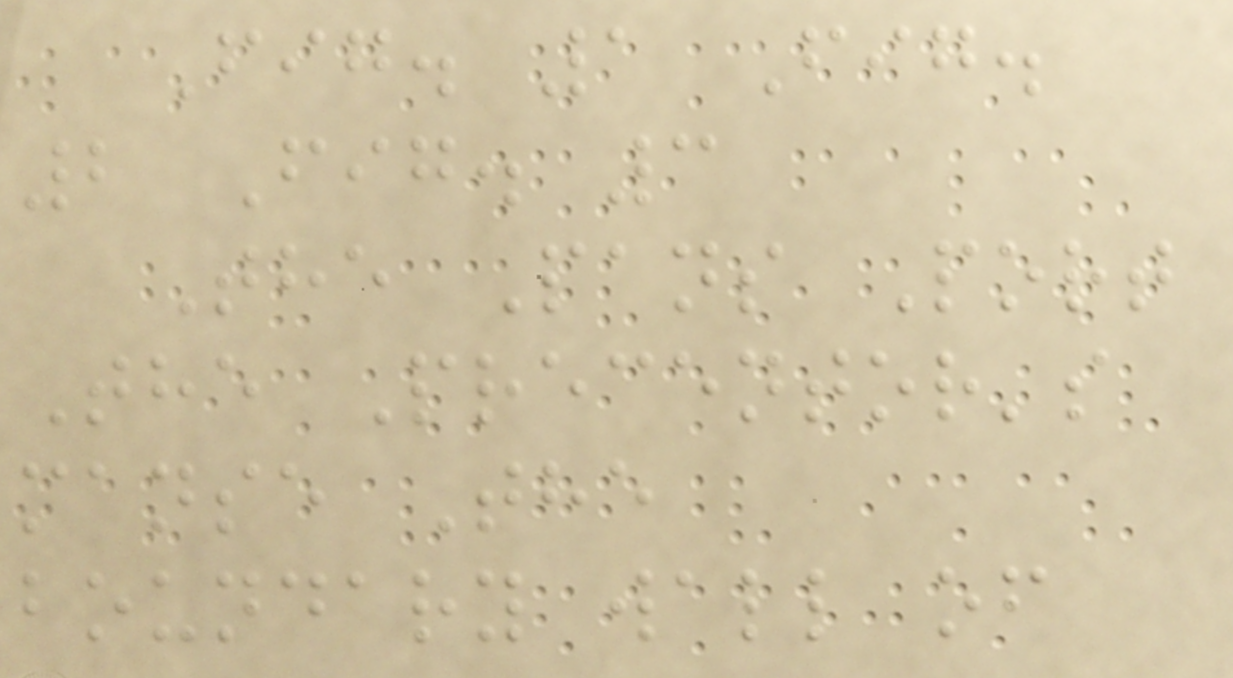Fig. 1 Fig.
2 Fig. 3
The Pans Port
The Precentor's
manse The
boundary wall of
